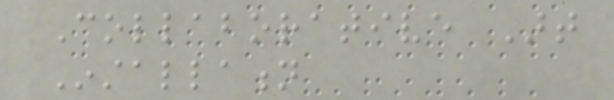Collaborative Art
Installation
